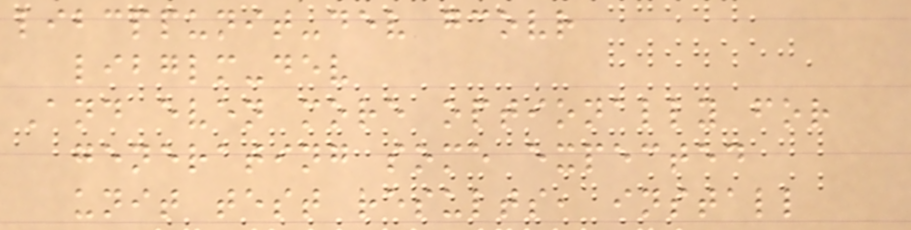libcppunit-dev gcovr
libglm-dev
And even more optionally for
generating some expected
unit test results, install
